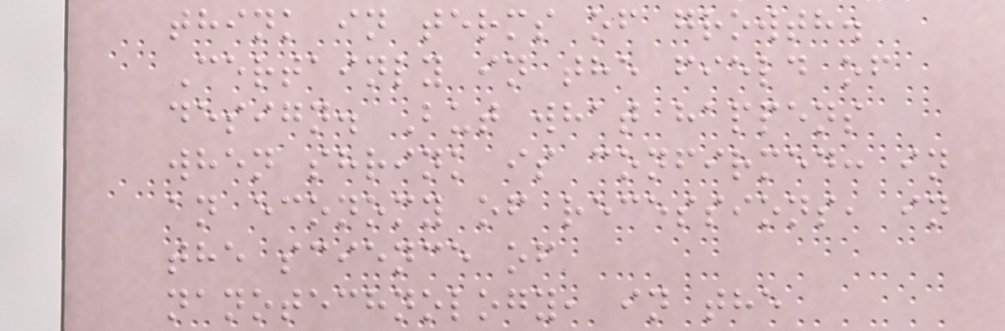think in terms of growth.
Certainly in the field of
design. But what happens
when shrink is confirmed: in
an economy of recessions, in
the science of
nanotechnology, in the
